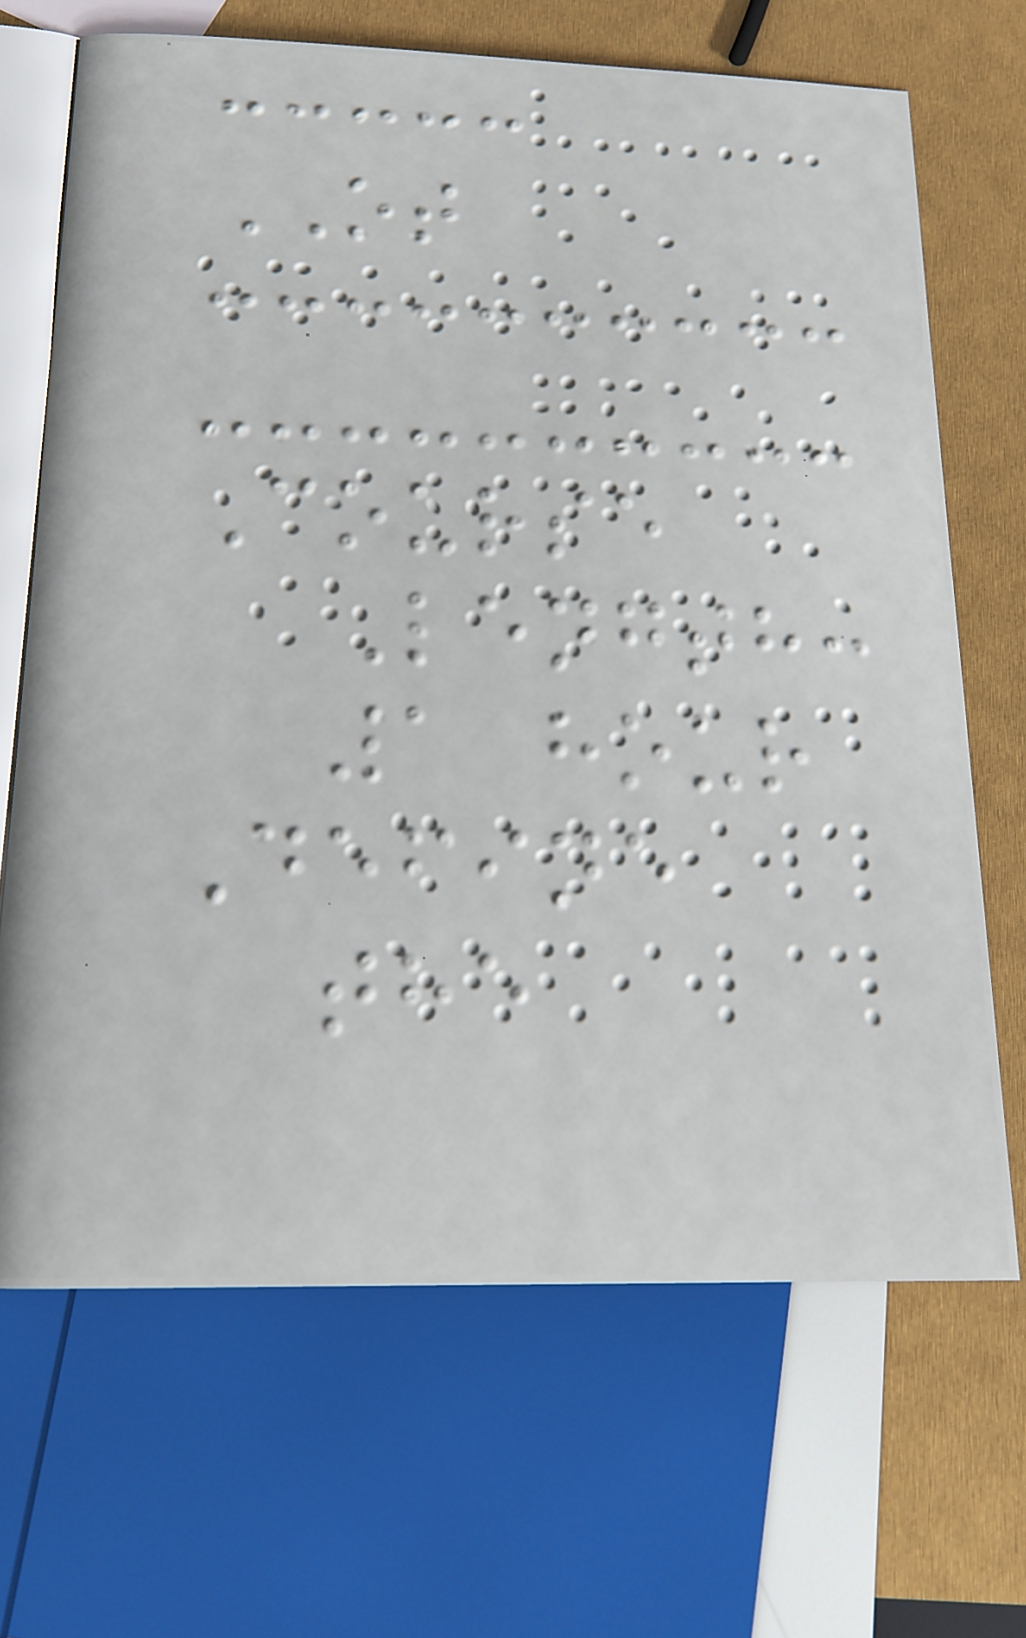OT
Course
Length:
1 hour
Define
the
